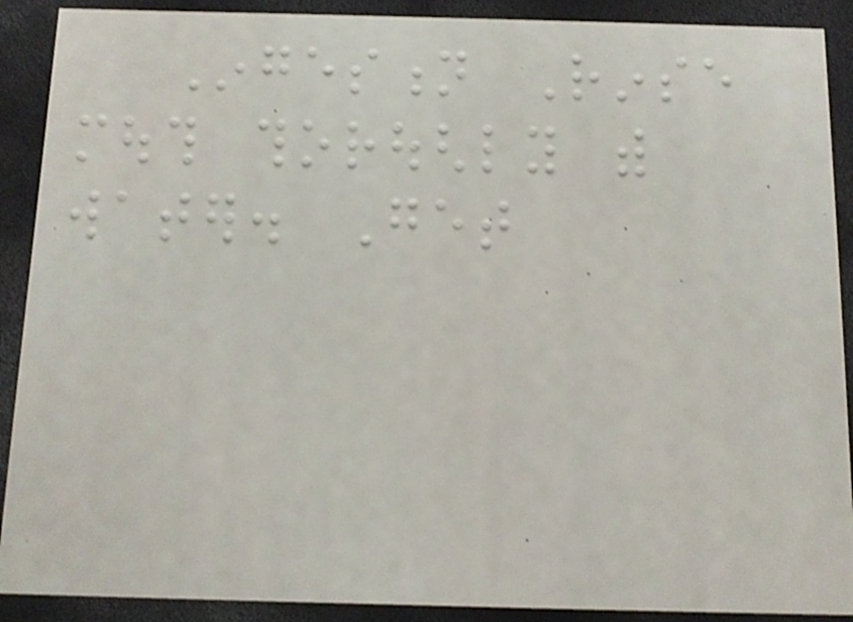Ingestion Rinse
mouth thoroughly with
water. Get
